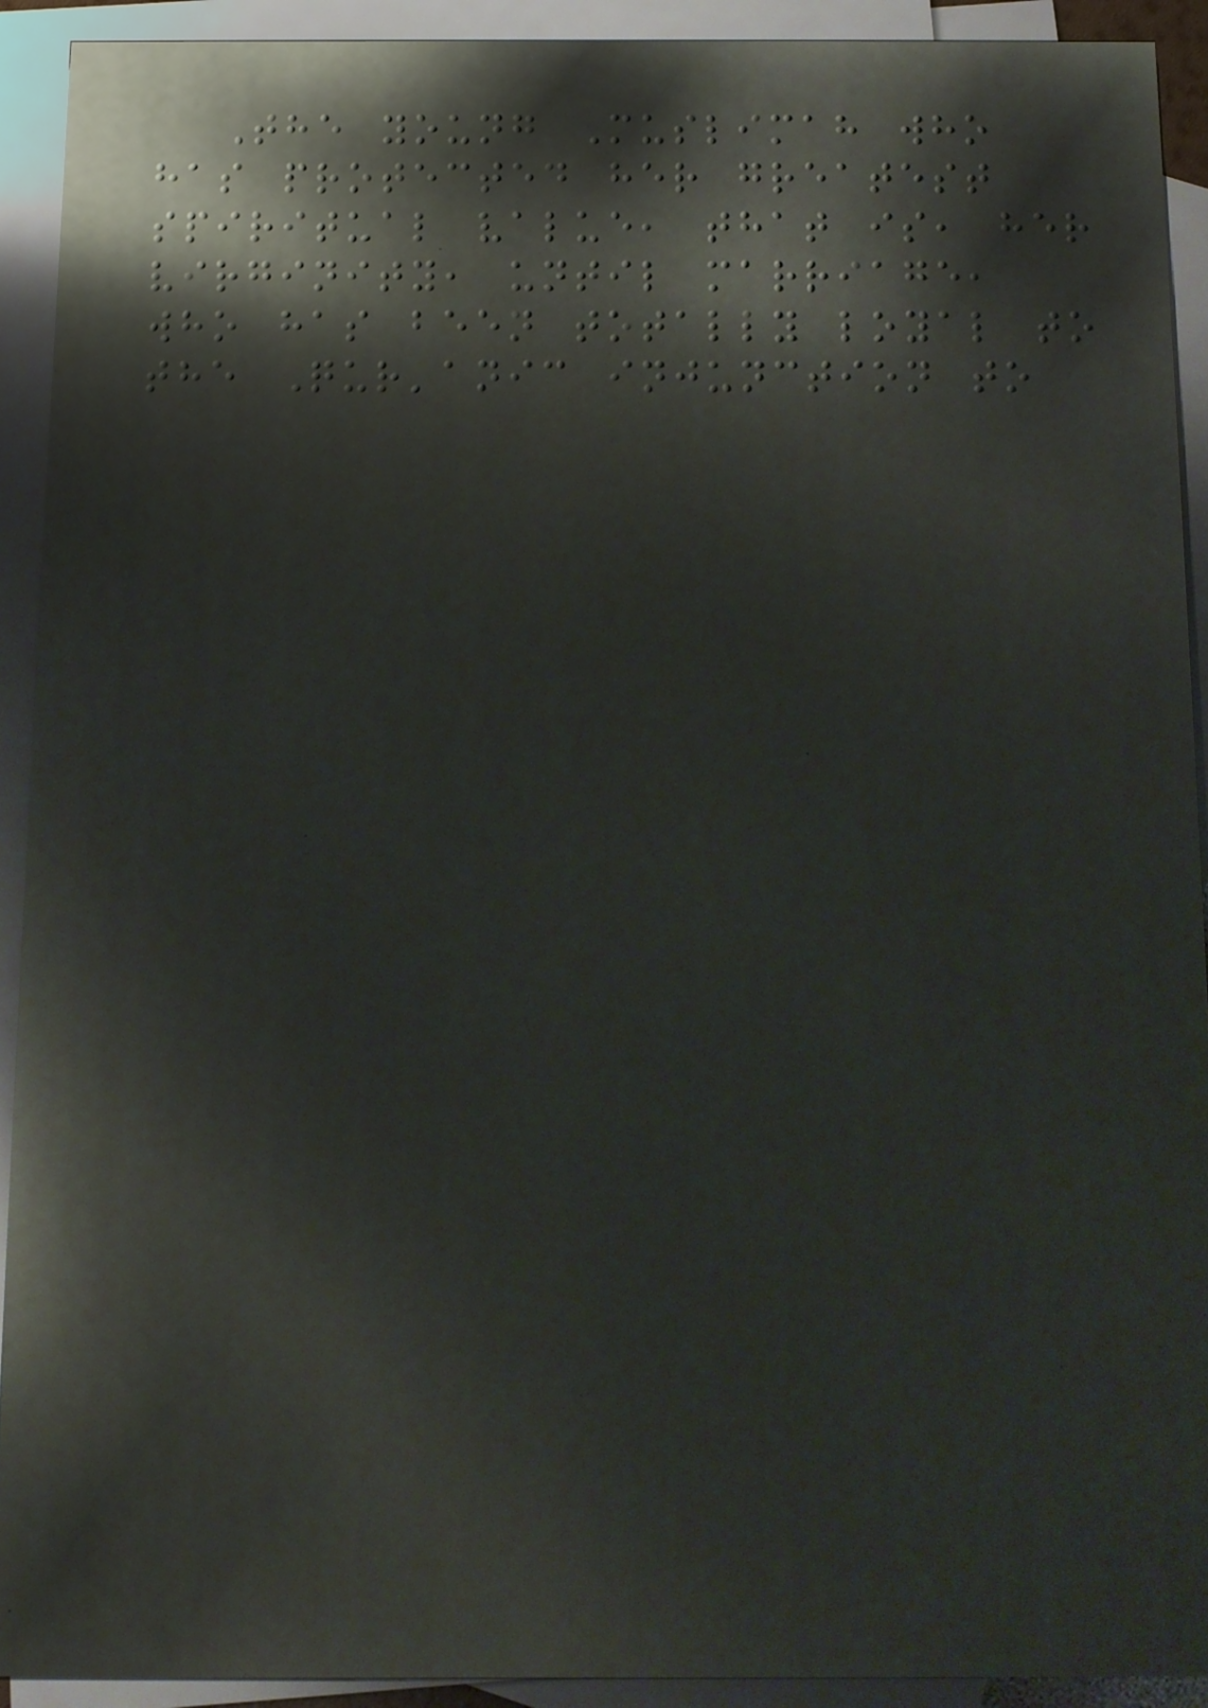The young Muslimah who
has protected her greatest
spiritual value, that is, her
virginity, until marriage,
who has been totally loyal to
the Qur'anic injunction to
